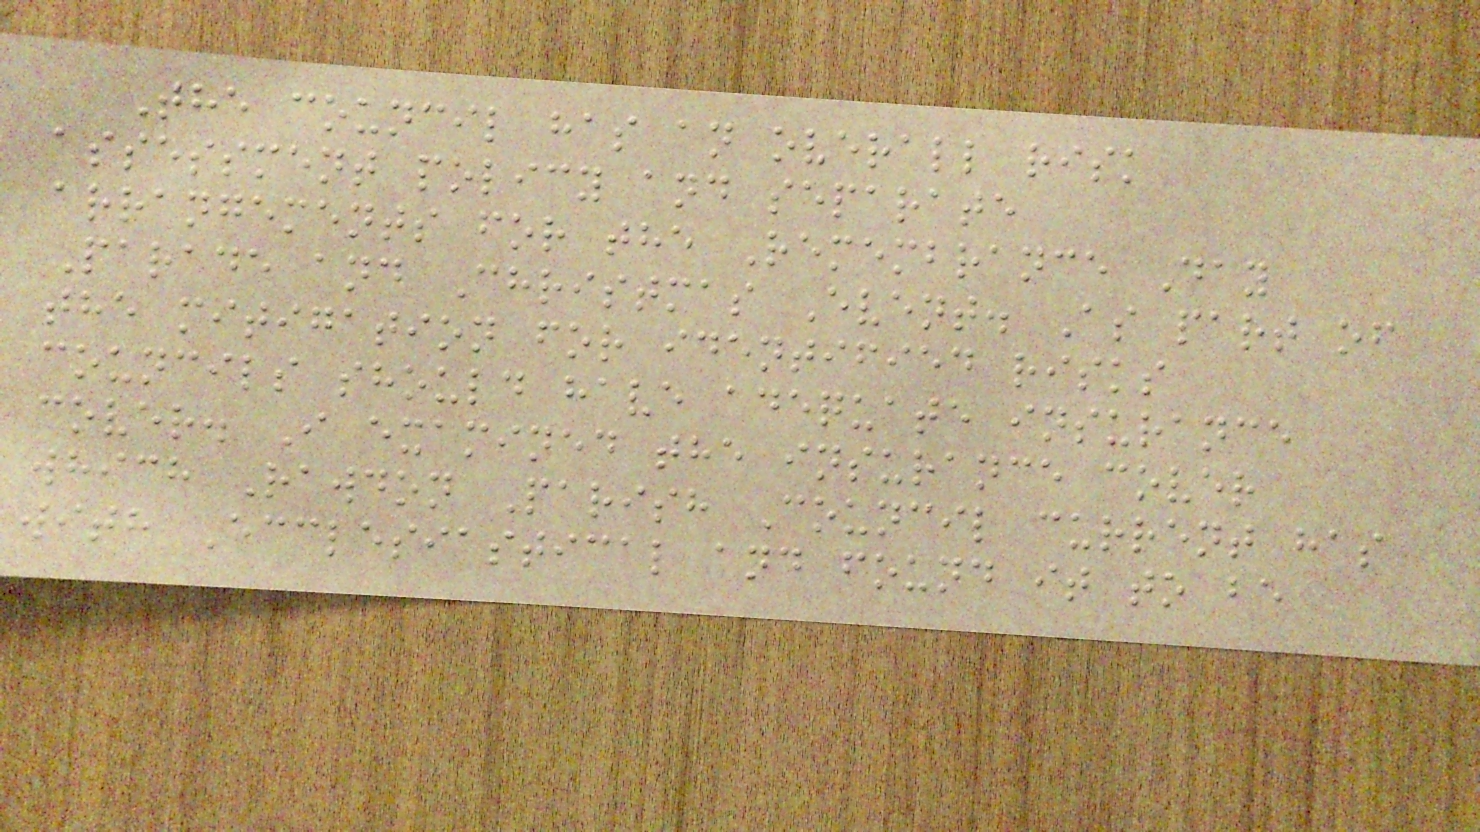The council has an overall risk
assessment policy and separate
arrangements for the Remembrance Day
Parade and Christmas Event. As part of
the mitigation for identified risks
councils should have adequate insurance
cover. I examined the insurance cover
which Rawdon Parish Council current has
with Ecclesiastical and found it to be
